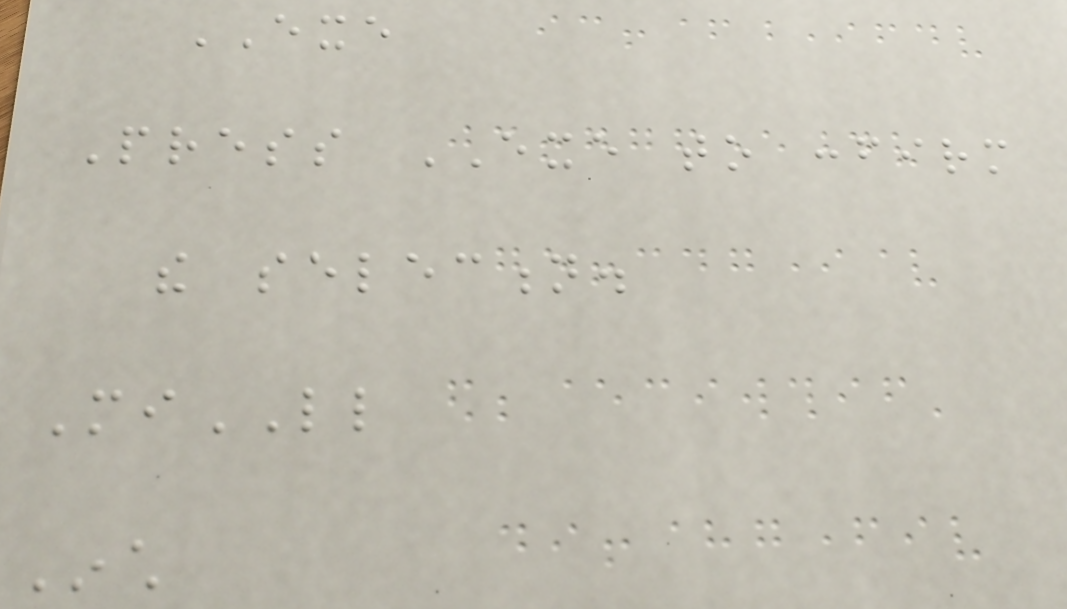EXE
Press EXE to confirm
the selection.
MiLL
Inch
